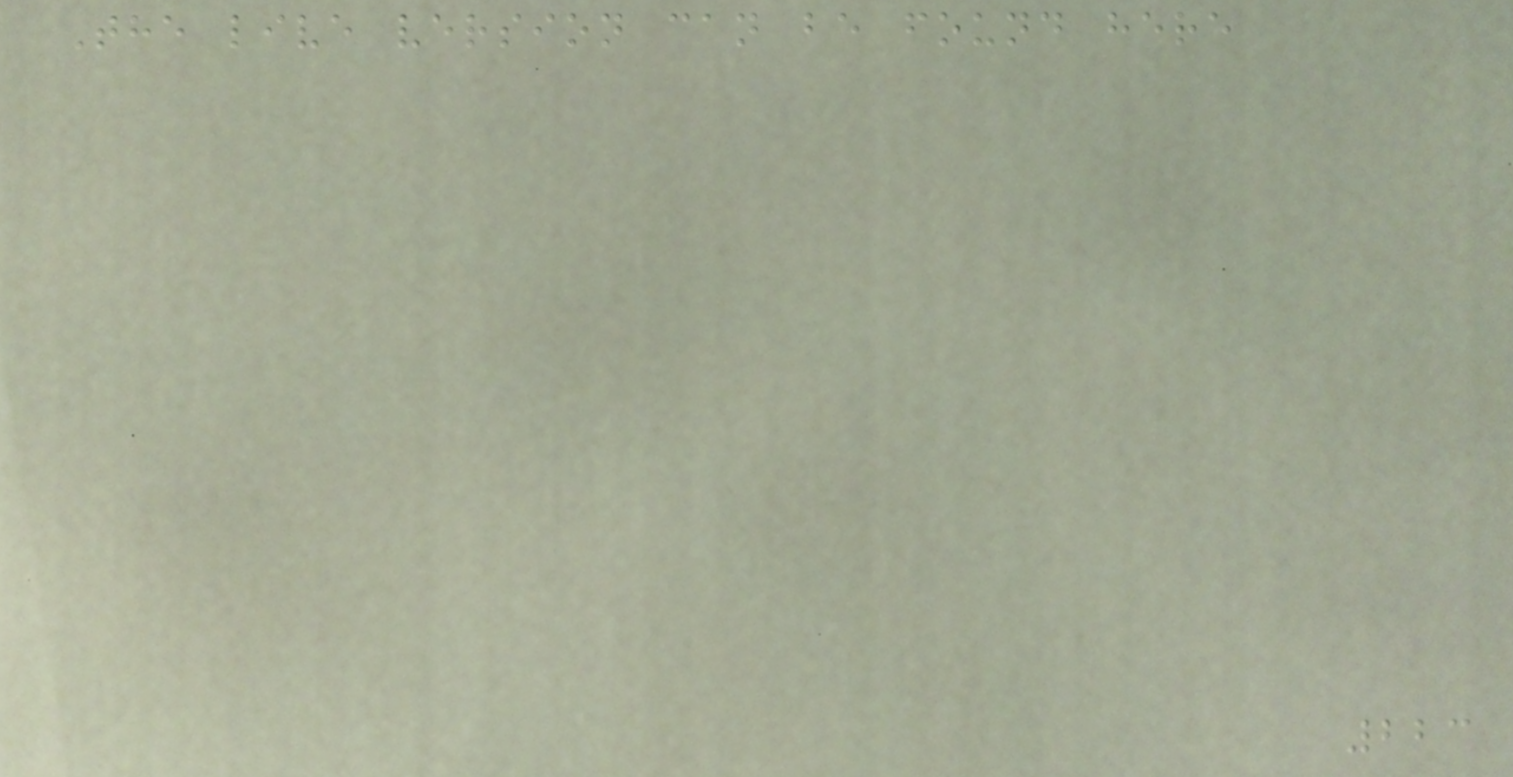The live version can be found here
223
